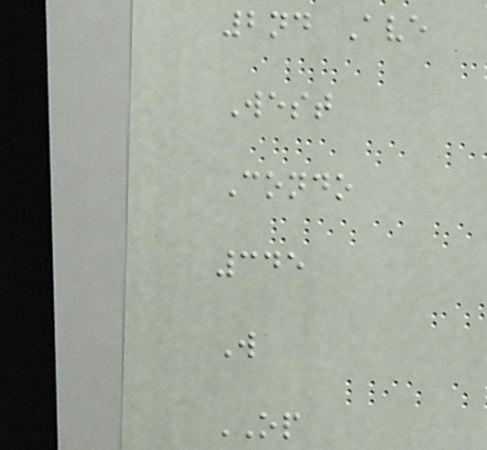2nd Ave
West
Condo
345
W
OP
